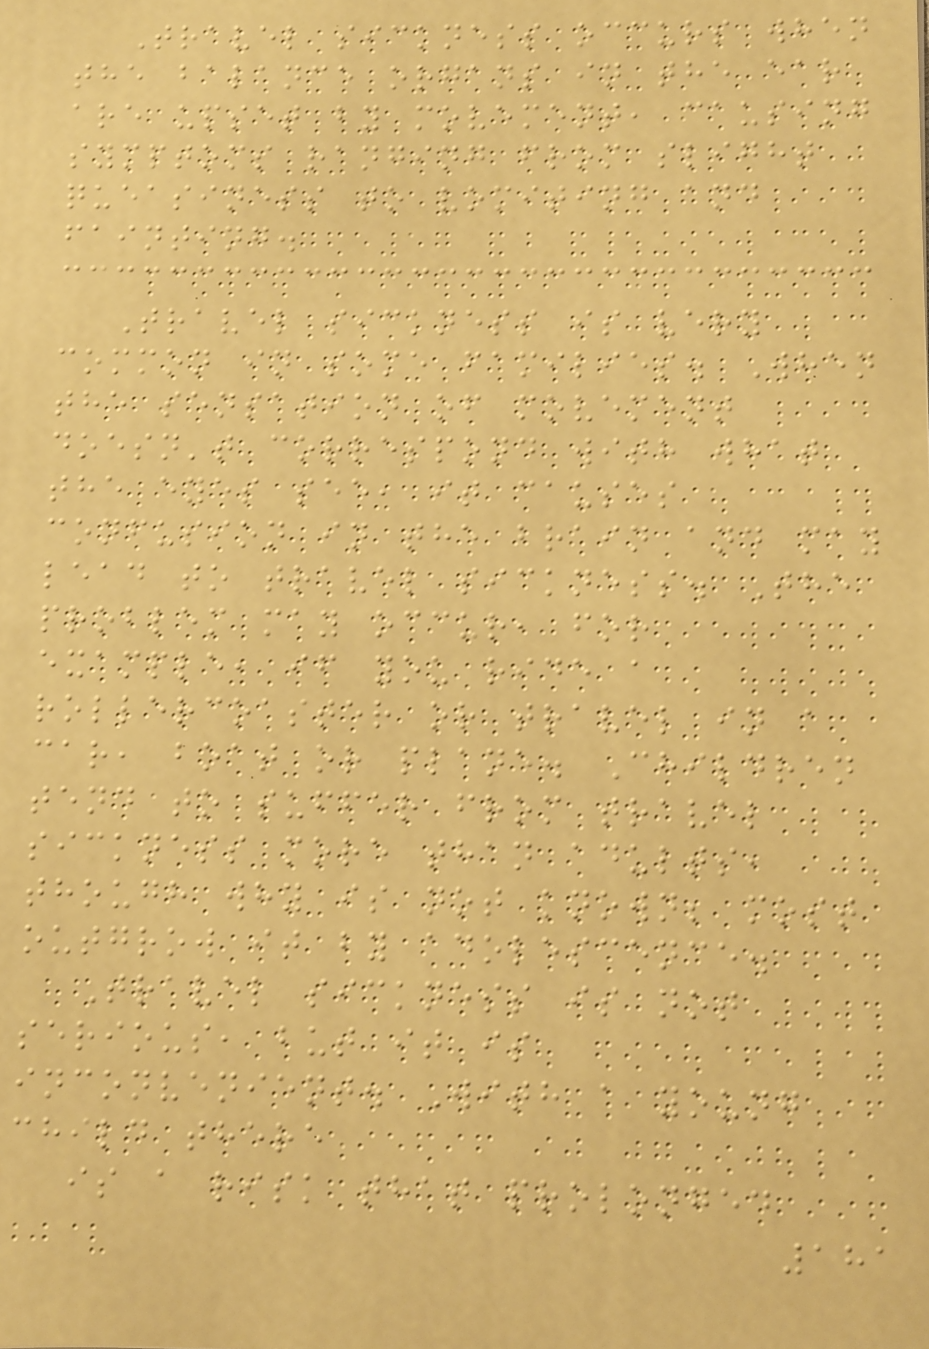Travel sickness occurs when
the balance organs in the ear
are upset by movement, causing
symptoms ranging from slight
queasiness to vomiting and
fainting.
Travel sickness is very
common in some families. When
the sensation of movement
doesn't correspond with what
the eyes see, it causes
confusion in the brain and may
lead to travel sickness. The
problem may occur, for
example, if you ride a
rollercoaster or travel in a
car, boat or plane. Children
tend to suffer from travel
sickness more than adults,
though why is not known; most
outgrow it by adolescence.
Travel sickness is not
serious, but it is
inconvenient. With a young
child there
is a risk that prolonged
181
